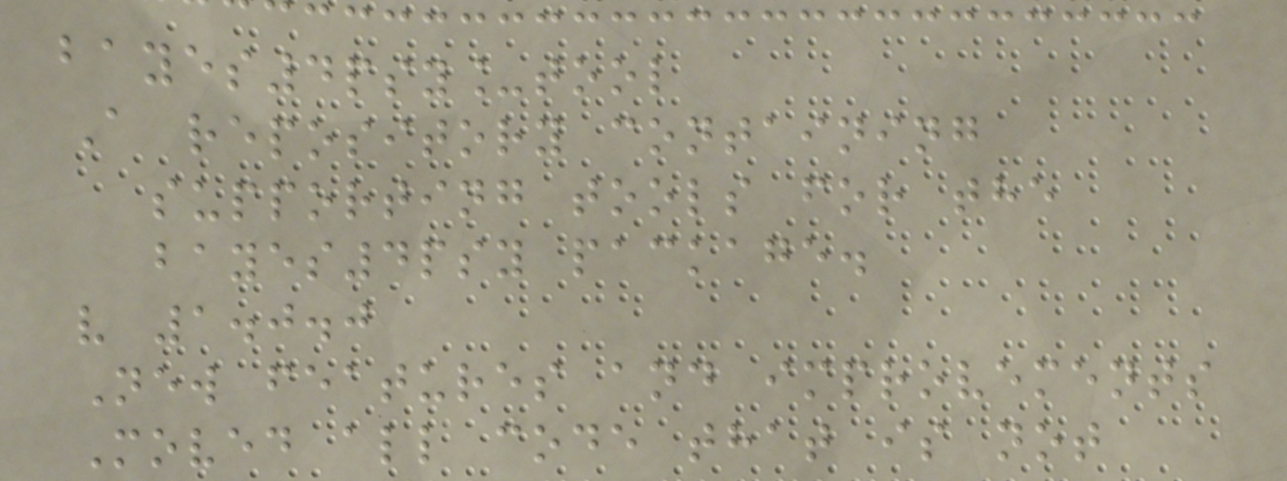bayes4psy_tool
A repository containing
supporting tools for the
bayes4psy package.
v 1.0.0
New features and improvements
Moved all code that is not
